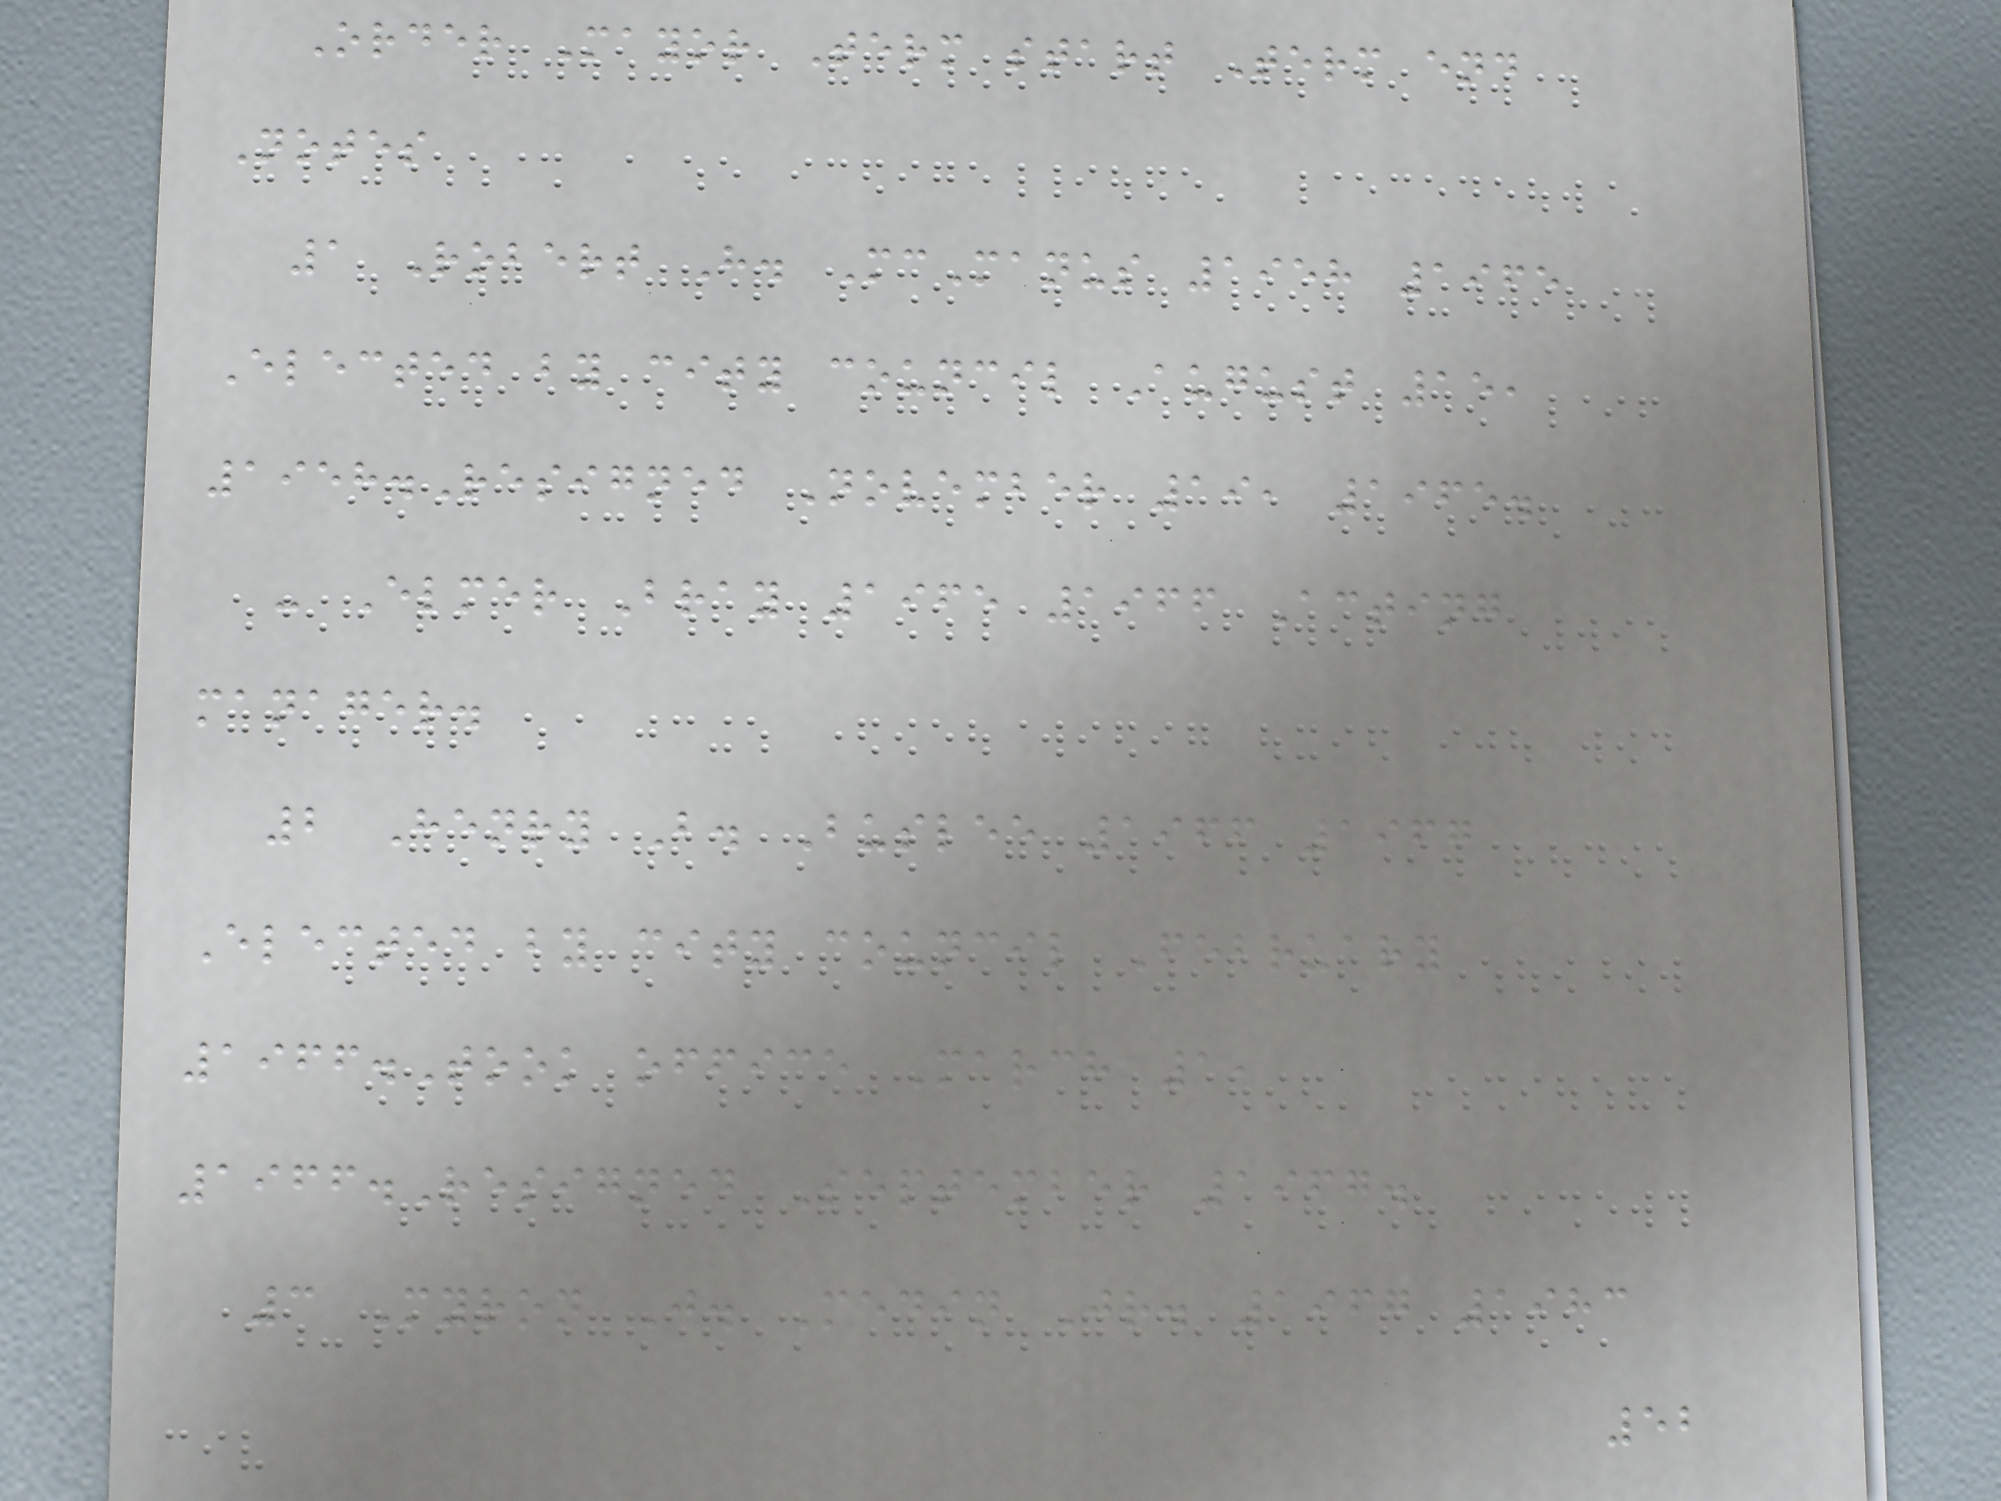Order Mayor Term start Term end
Notes
1 Robert H. McManus 1958 1965
Elected by city council August 15,
1958.Resigned November 19, 1965.
- Elmer Bray 1965 1966 Acting
manager.
2 Henry B. Buslee 1966 1967
Elected by city council February
1966.Took office March 1,
1966.Resigned September 1967.
3 Myron J. Medin Jr. 1967 1983
52
